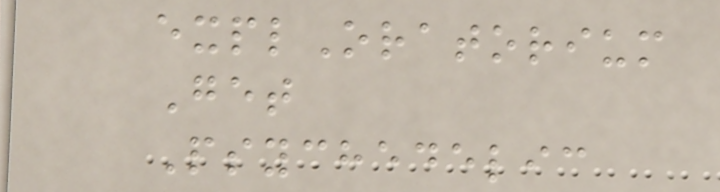explOratorium
Get
Psychedelic
